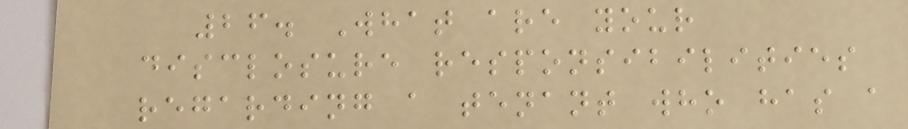26. What are your
disclosure responsibilities
regarding a tenant who has a
